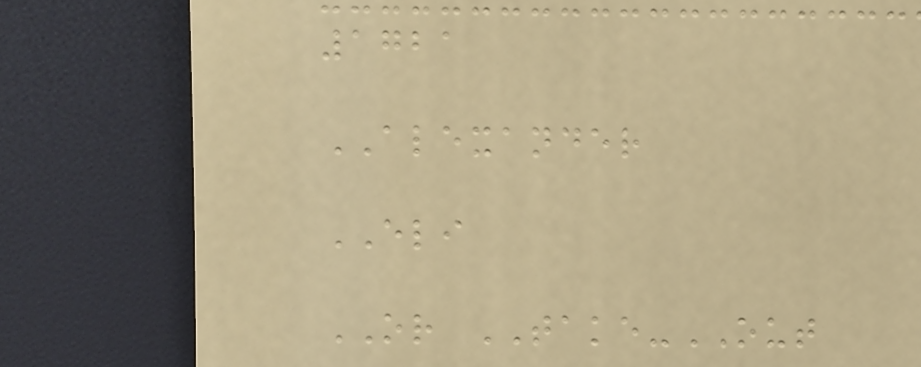1721
ALEXANDER
ELI
OR TAKE-OUT
